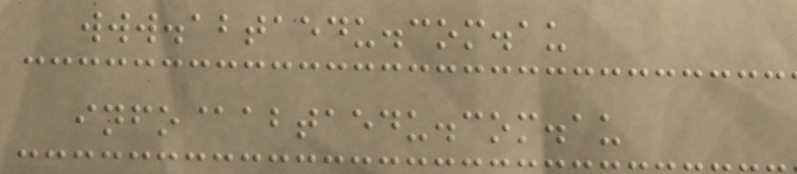www.abtaedu.com.au
info@abtaedu.com.au
